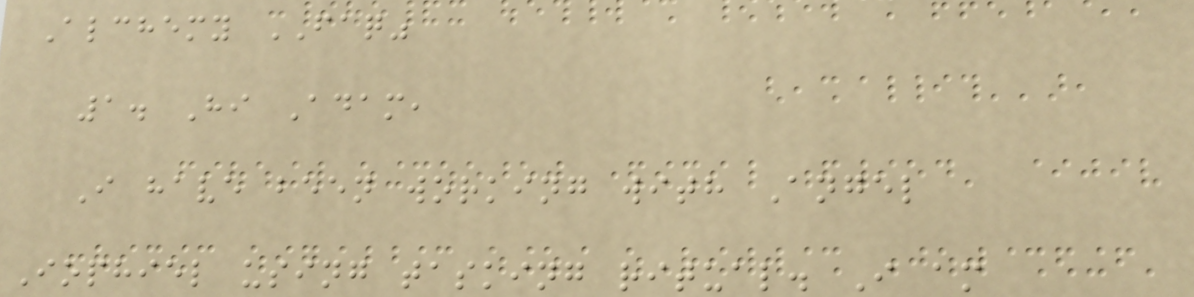Alchemy FAQ"
1. Hi Adam,
I have been working with Angel
Iophiel using tasking ritual. I am
